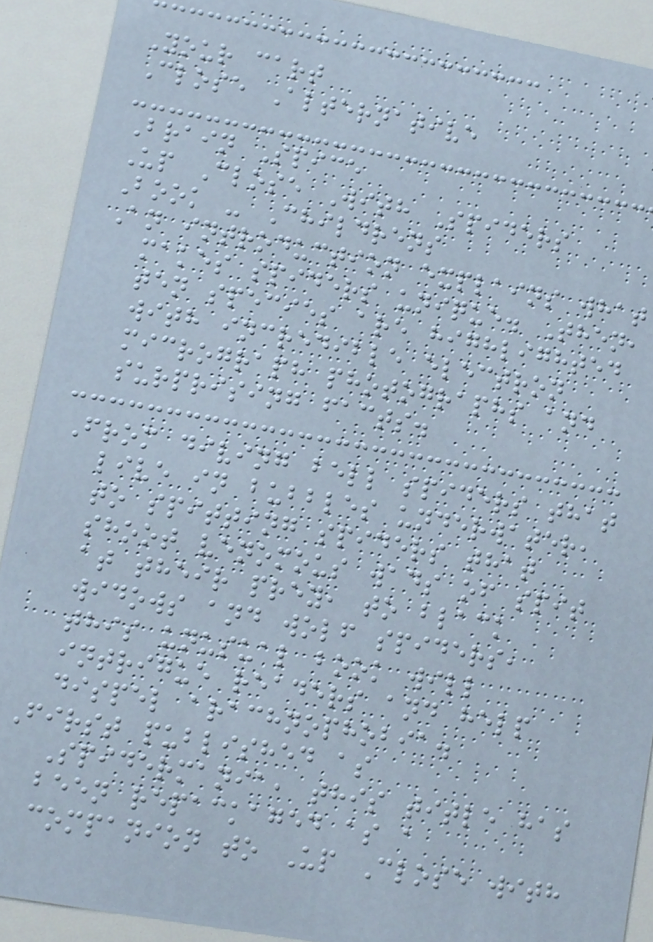Your cart
Close Alternative
Brain Spice
Up Close With Spiders
Book - Childrens
An introduction explains what
makes spiders unique. Then,
ten species are highlighted
with incredible electron
micrograph photographs and
surprising facts.
From diving bell spiders that
live in bubbles underwater,
to spitting spiders that
shoot venomous wads of spit
at their prey, to black
widows and wolf spiders,
this unusual book will
intrigue readers and help
dispel arachnophobia.
First published as
Spidermania, this title has
been repackaged as a
companion to Up Close with
